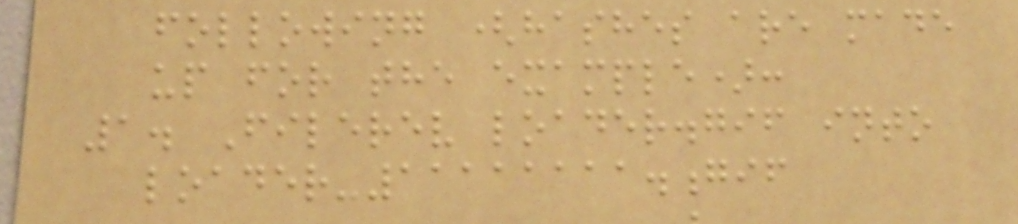following (hashes are made
up for the example):
1. Filerev loader.gif into
loader-11111111.gif
